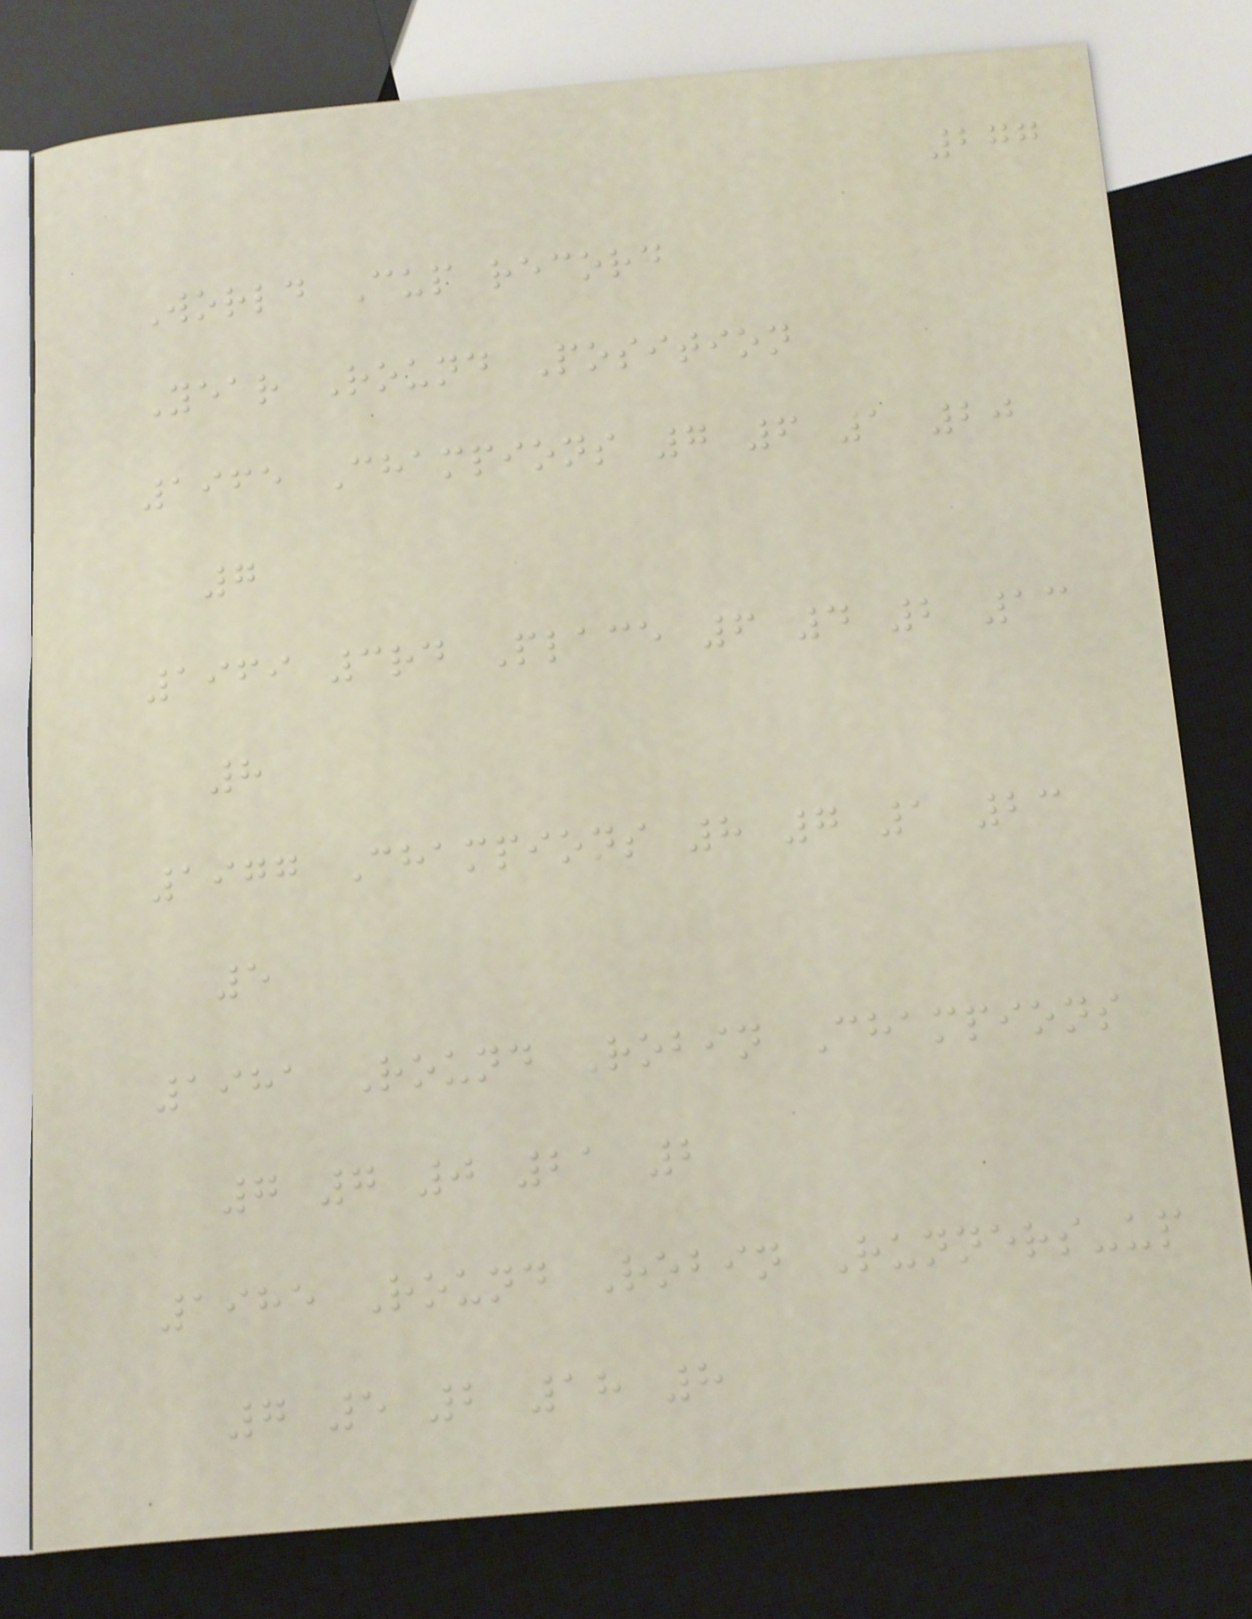277
World Cup record
Year Round Position
1965 Champions 7 6 1 20
7
1969 3rd Place 6 4 2 13
8
1977 Champions 8 7 1 23
5
1981 Round Robin Champions
7 7 0 21 2
1985 Round Robin Runners-up
7 5 2 18 8
